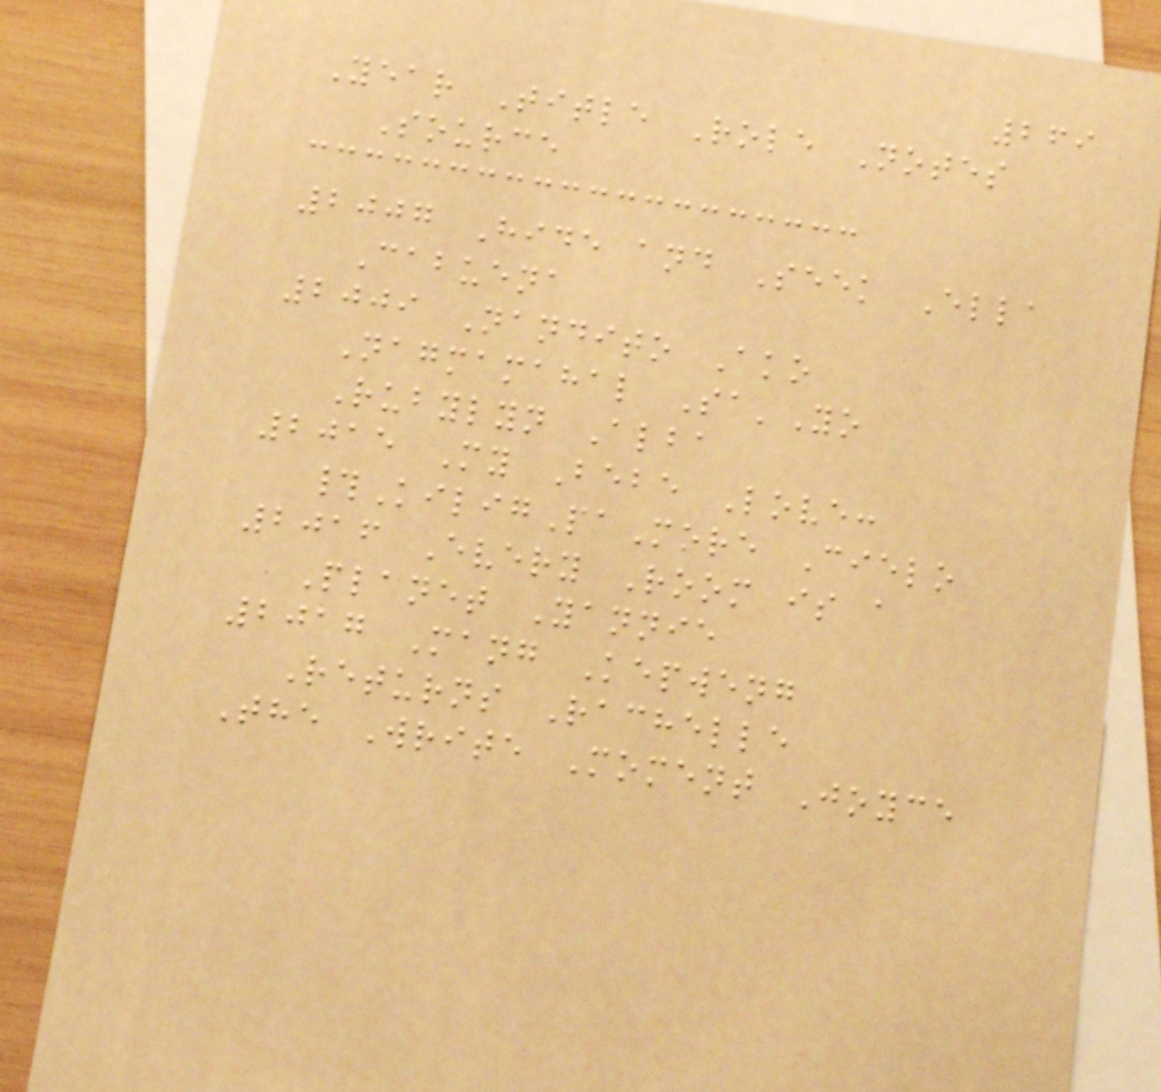269
Year Title Role Notes
Source
2007 Hide and Seek Ella
Cabuena
2009 Nandito Ako
Nagmamahal Sa'Yo
Rubylyn Alba
2015 My Bebe Love:
#KiligPaMore Cielo
2016 Every Room is a
Planet Yannie
2017 Mang Kepweng
Returns Rachelle
The Write Moment Joyce
